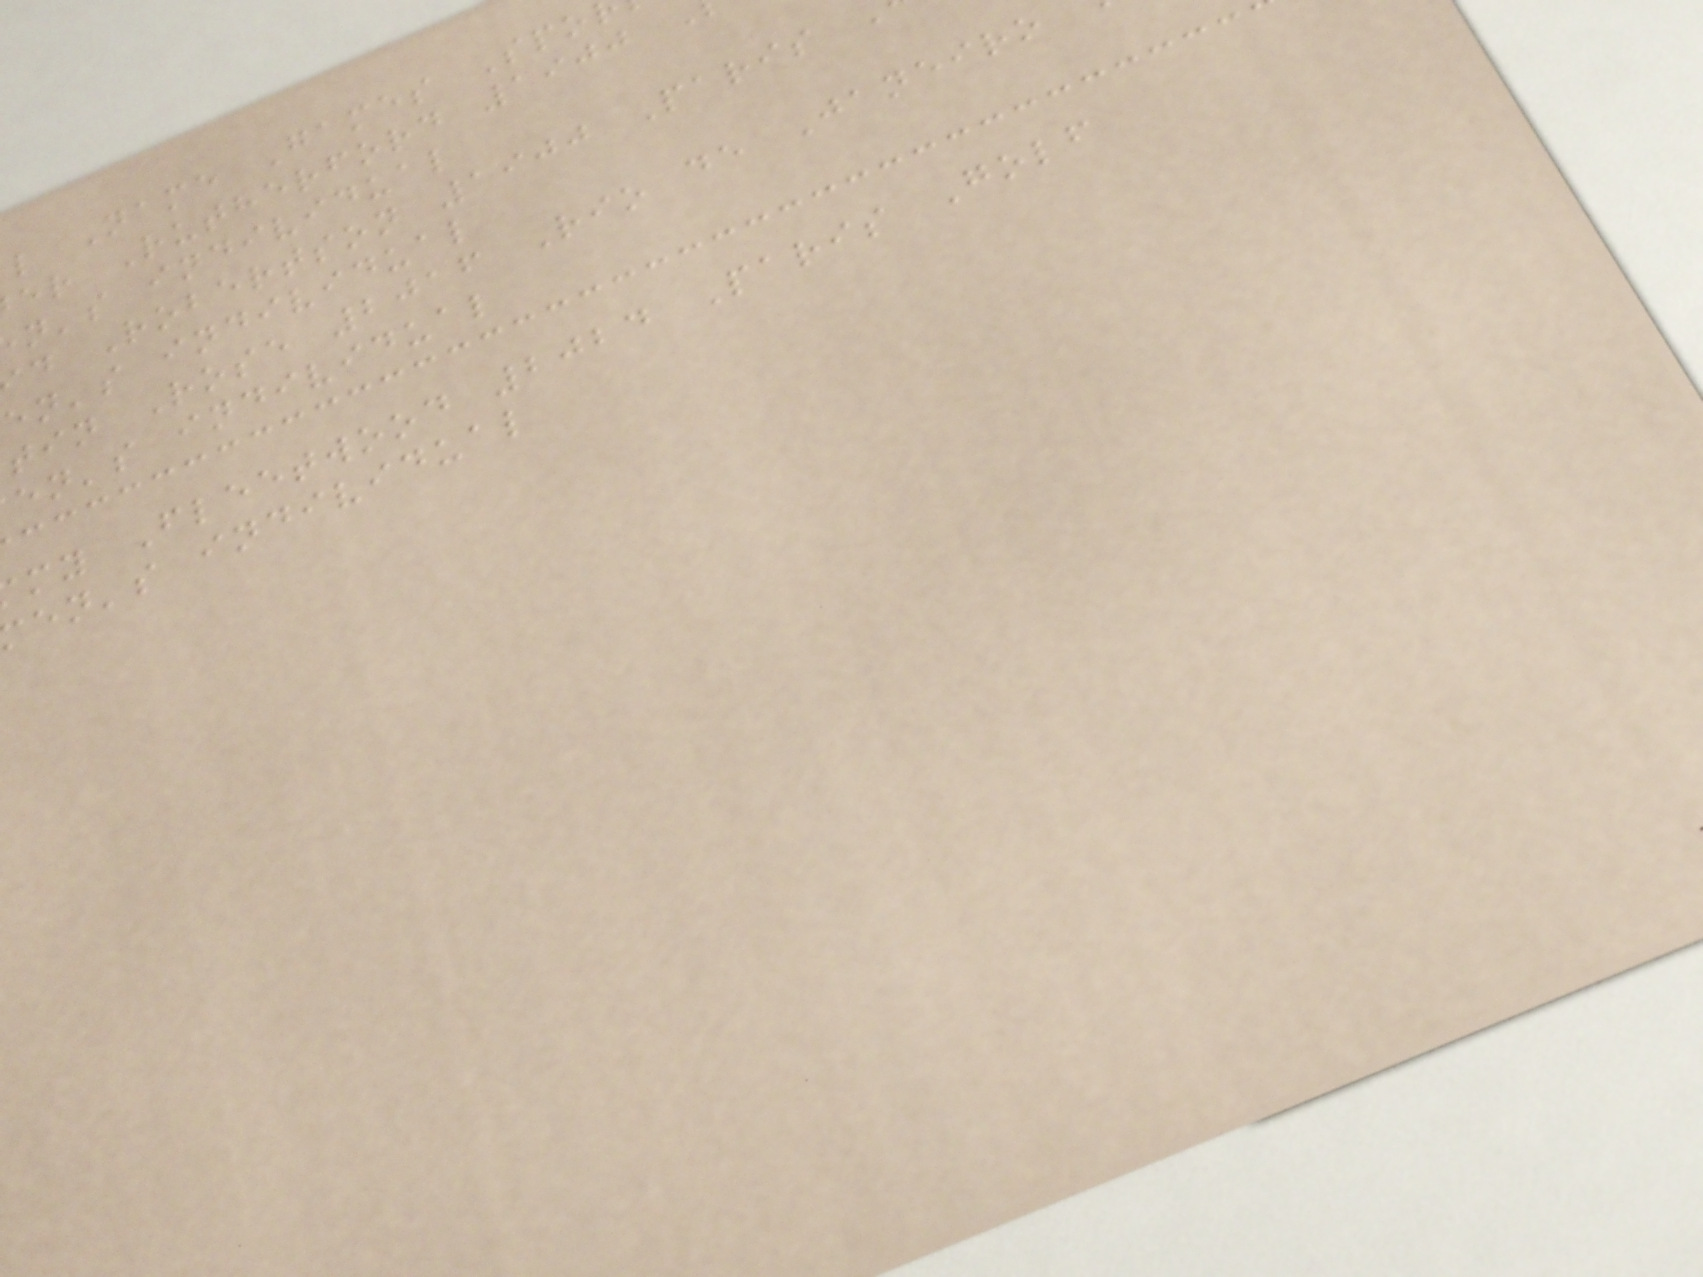l Name Games Spo
er Rutherford 1900
n's individual
d Robertson 1900 Paris
en's individual
tin Rose 2016 Rio de Janeiro
en's individual
my Fleetwood 2024 Paris Golf
en's individual
